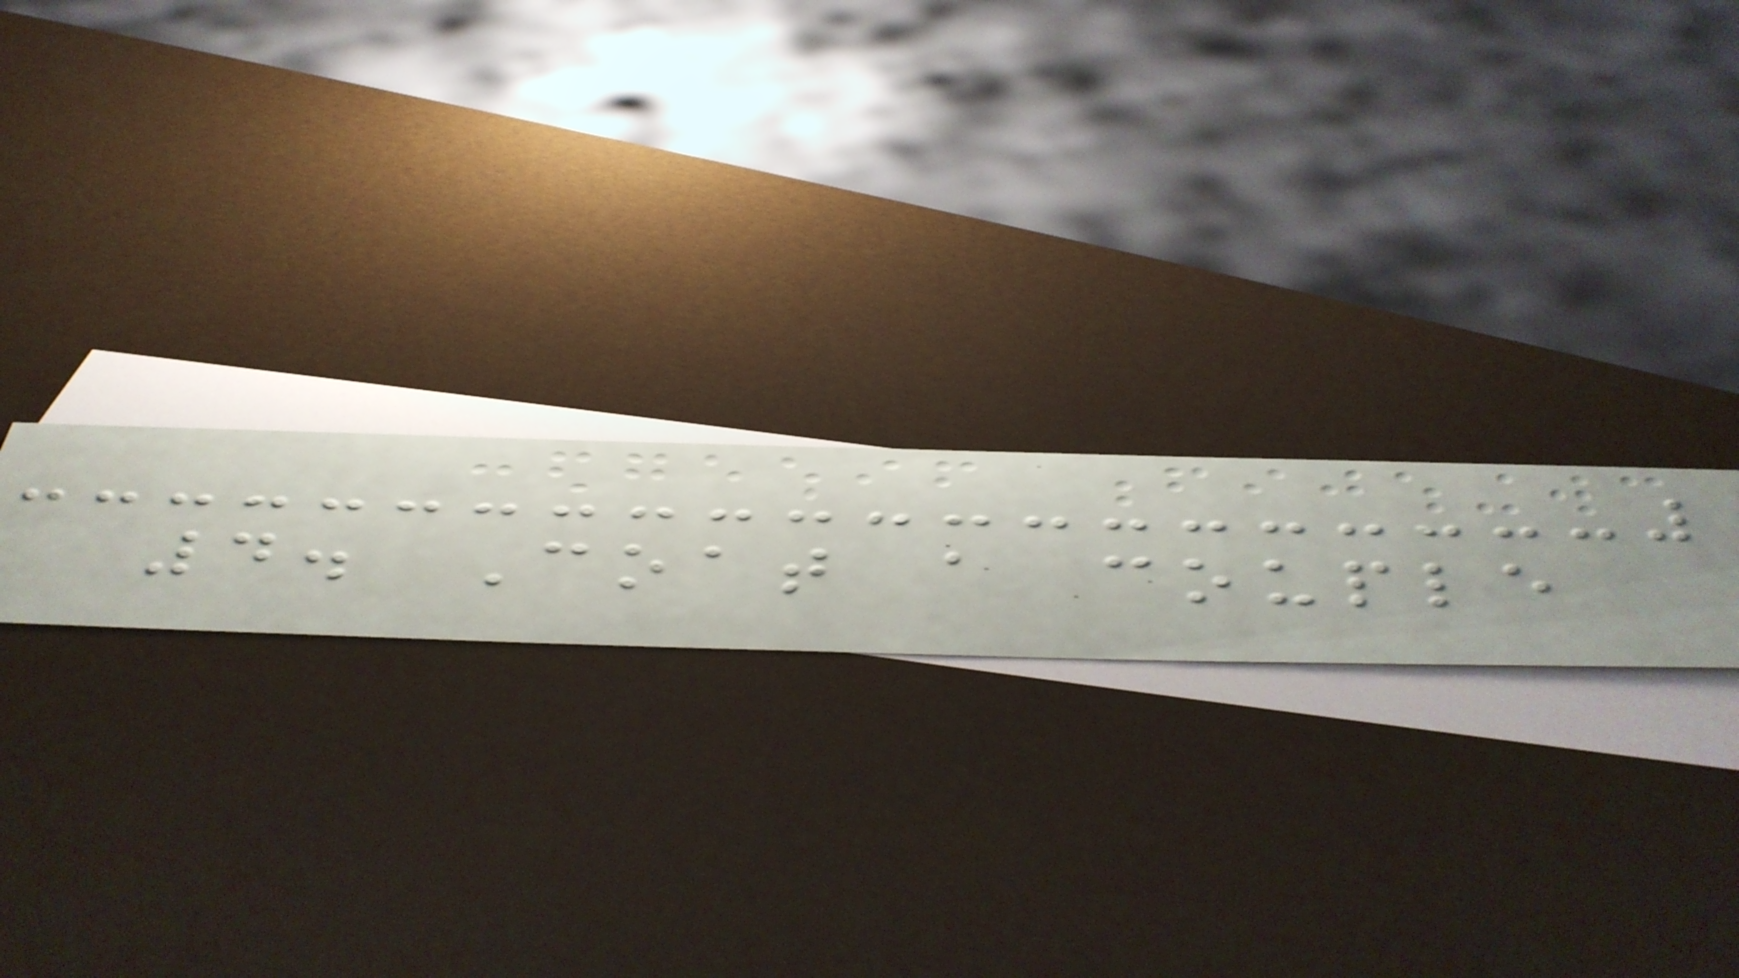4. Coat a couple
